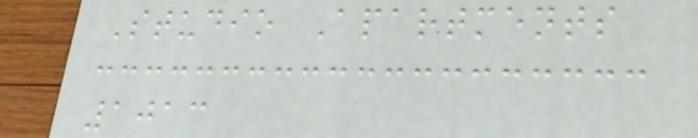Studio Apartments
1013
